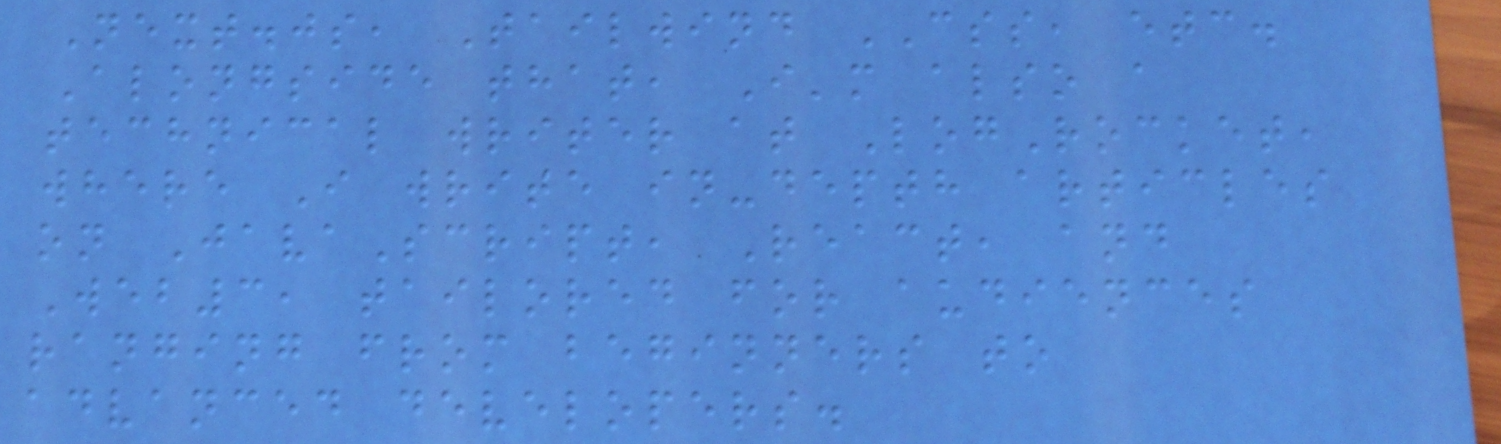Next.js, Tailwind CSS, etc.
Alongside that, I'm also a
technical writer at LogRocket,
where I write in-depth articles
on JavaScript, React, and
Web3, tailored for audiences
ranging from beginners to
advanced developers.
